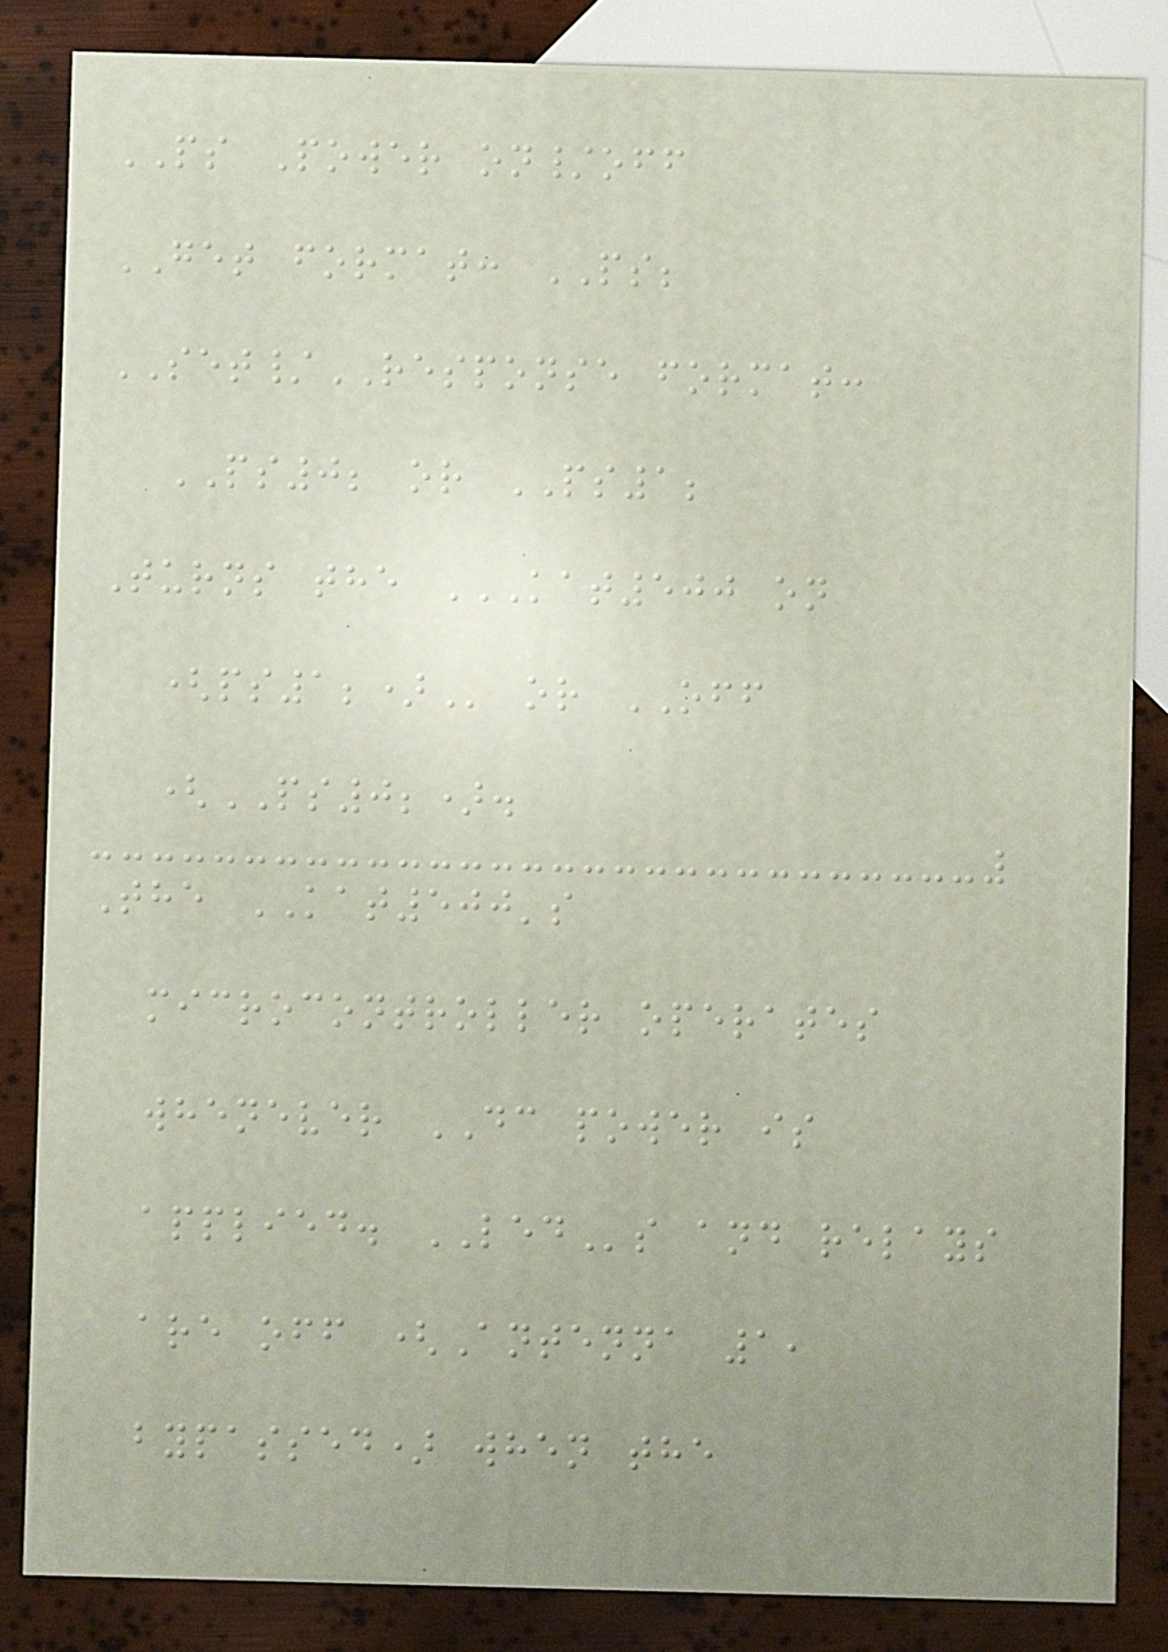PS Power on/off
GET format: PS;
SET/RESPONSE format:
PS0; or PS1;
Turns the KAT500 ON
(PS1;) or OFF
(PS0;).
The KAT500's
microcontroller operates
whenever DC power is
applied. LEDs and relays
are off (Antenna 1,
bypassed) when the
